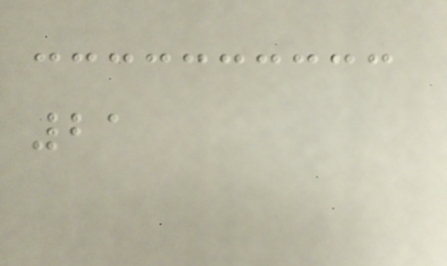21
